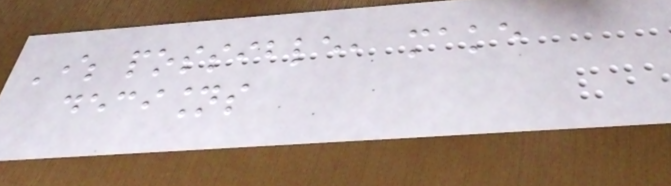Where possible, make
decisions
